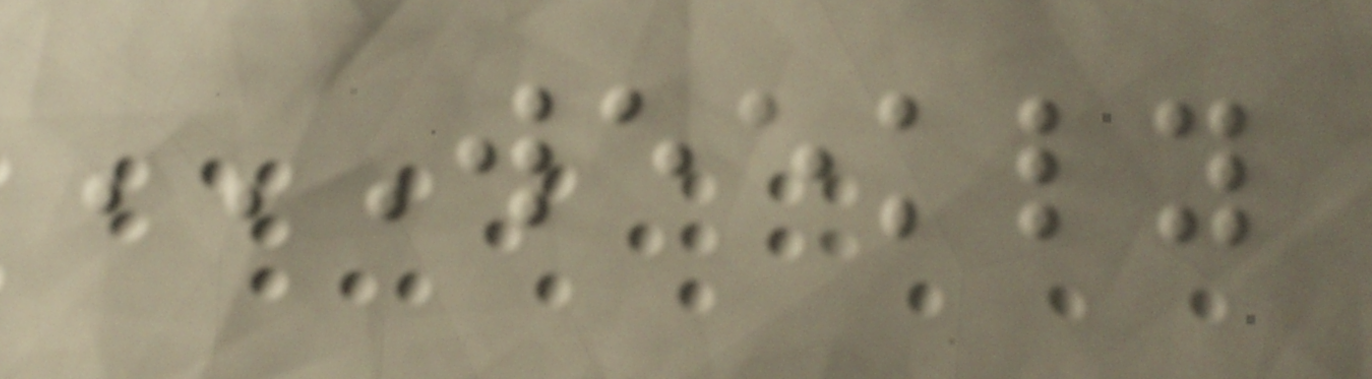WEEKLY
